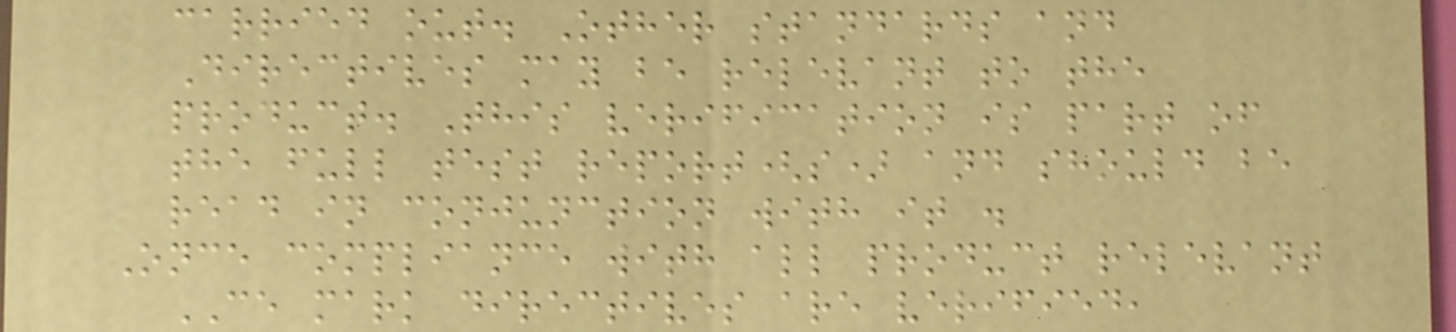carried out. Other standards and
Directives may be relevant to the
product. This verification is part of
the full test report(s) and should be
read in conjunction with it .
Once compliance with all product relevant
CE mark directives are verified,
